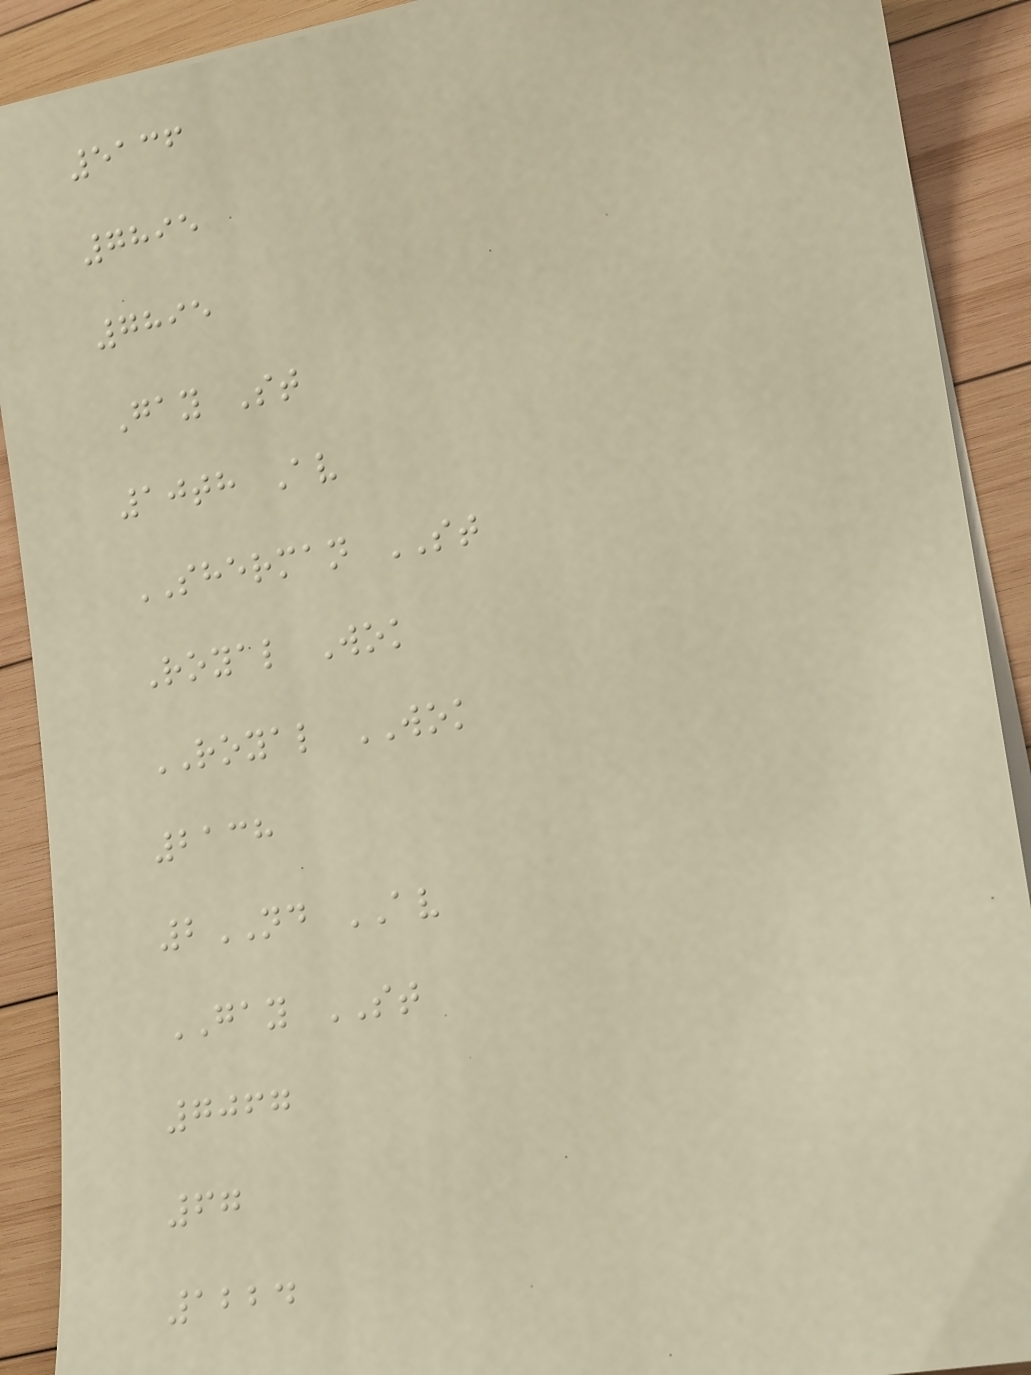5136
7895
7895
Gay St
10th Av
SHERMAN ST
Royal Wok
ROYAL WOK
2138
2ND AV
GAY ST
7067
67
1224
